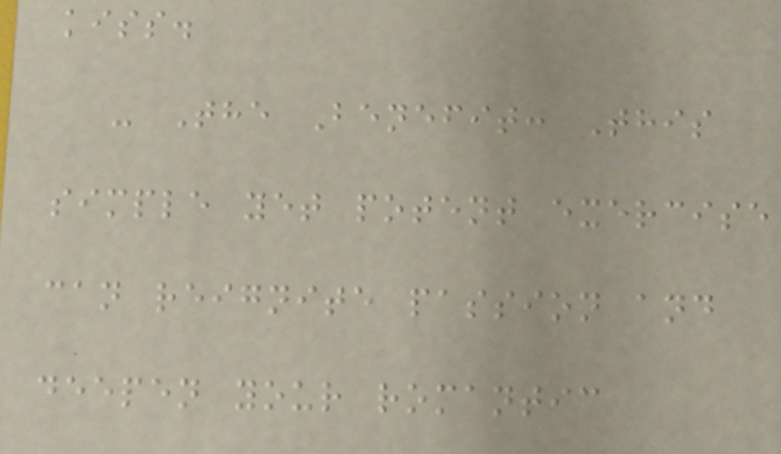kiss.
- The Benefit: This
simple yet potent exercise
can reignite passion and
deepen your romantic
